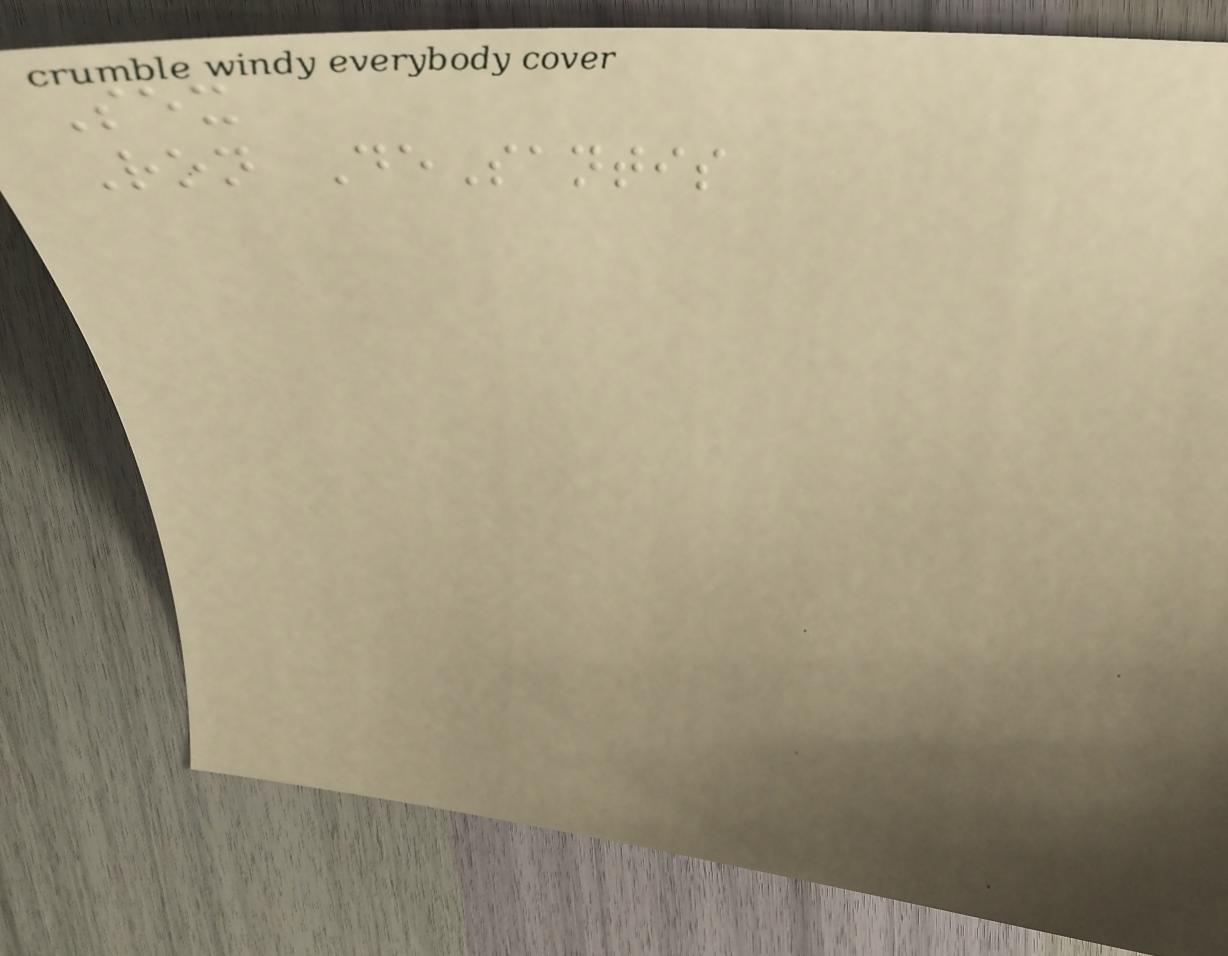Sex
Ron DeSantis
